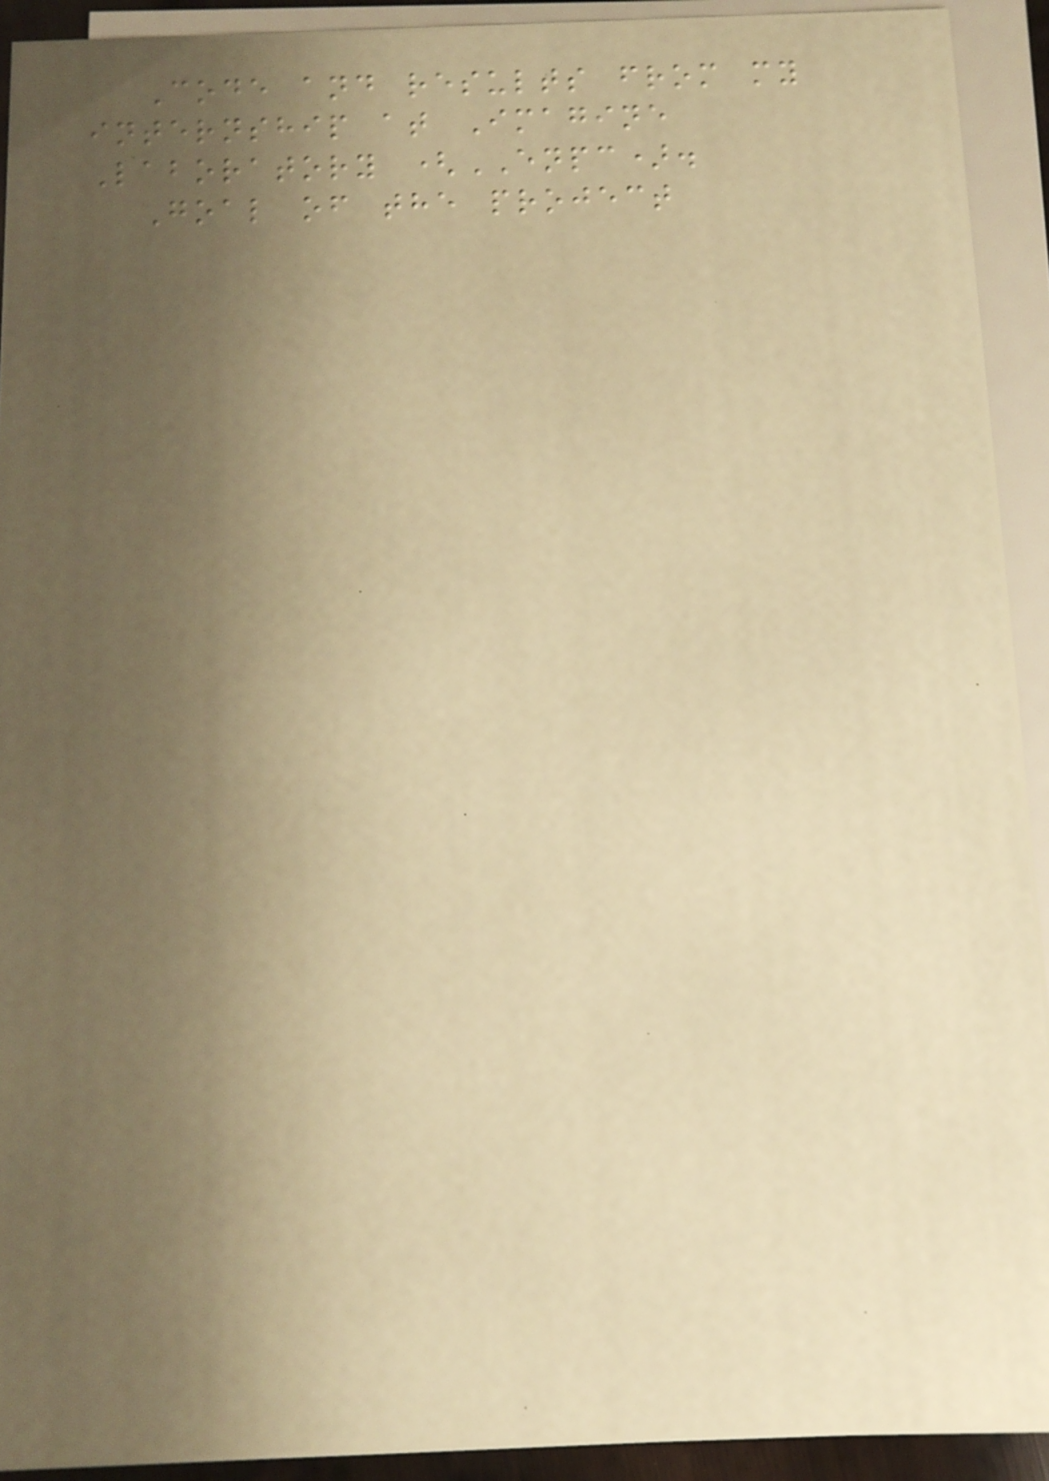Code and results from my
internship at Imagine
Laboratory (ENPC).
Goal of the project
